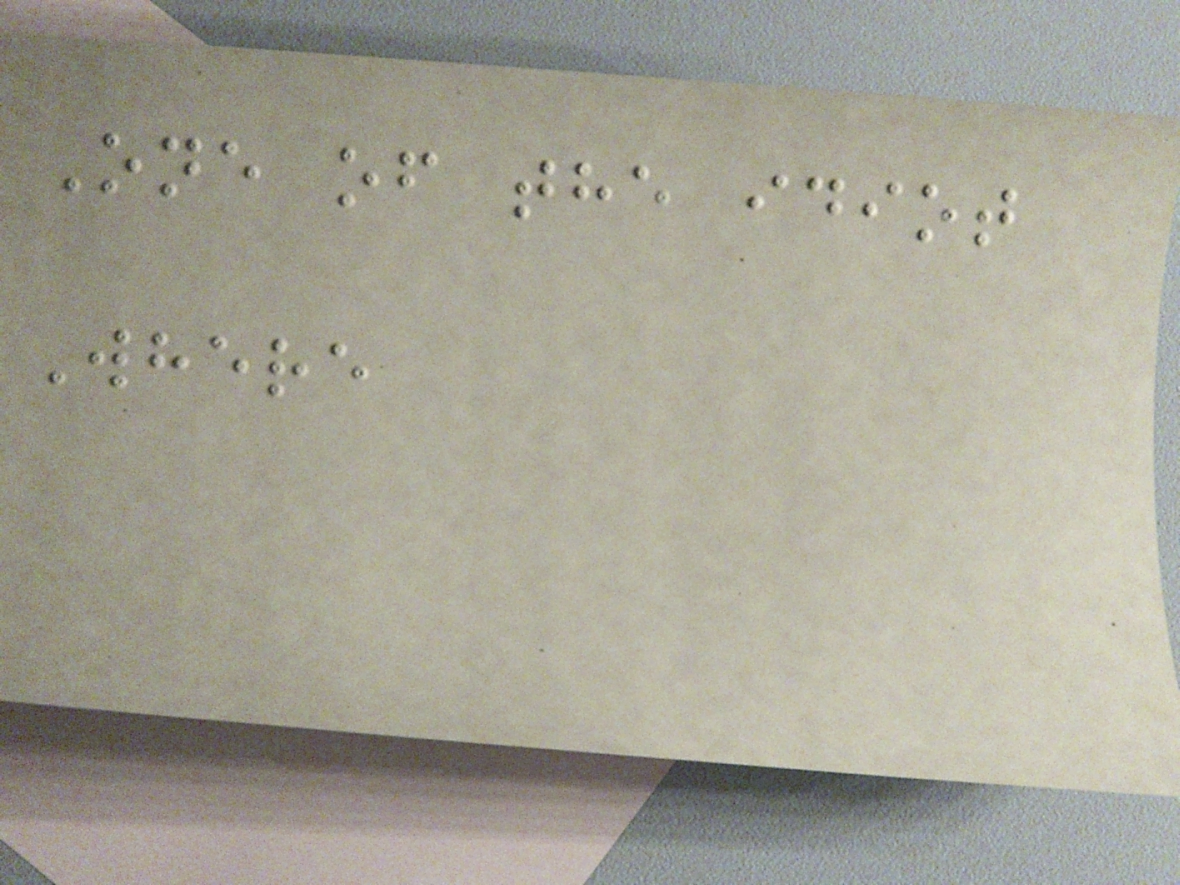One of the idiot
Where
